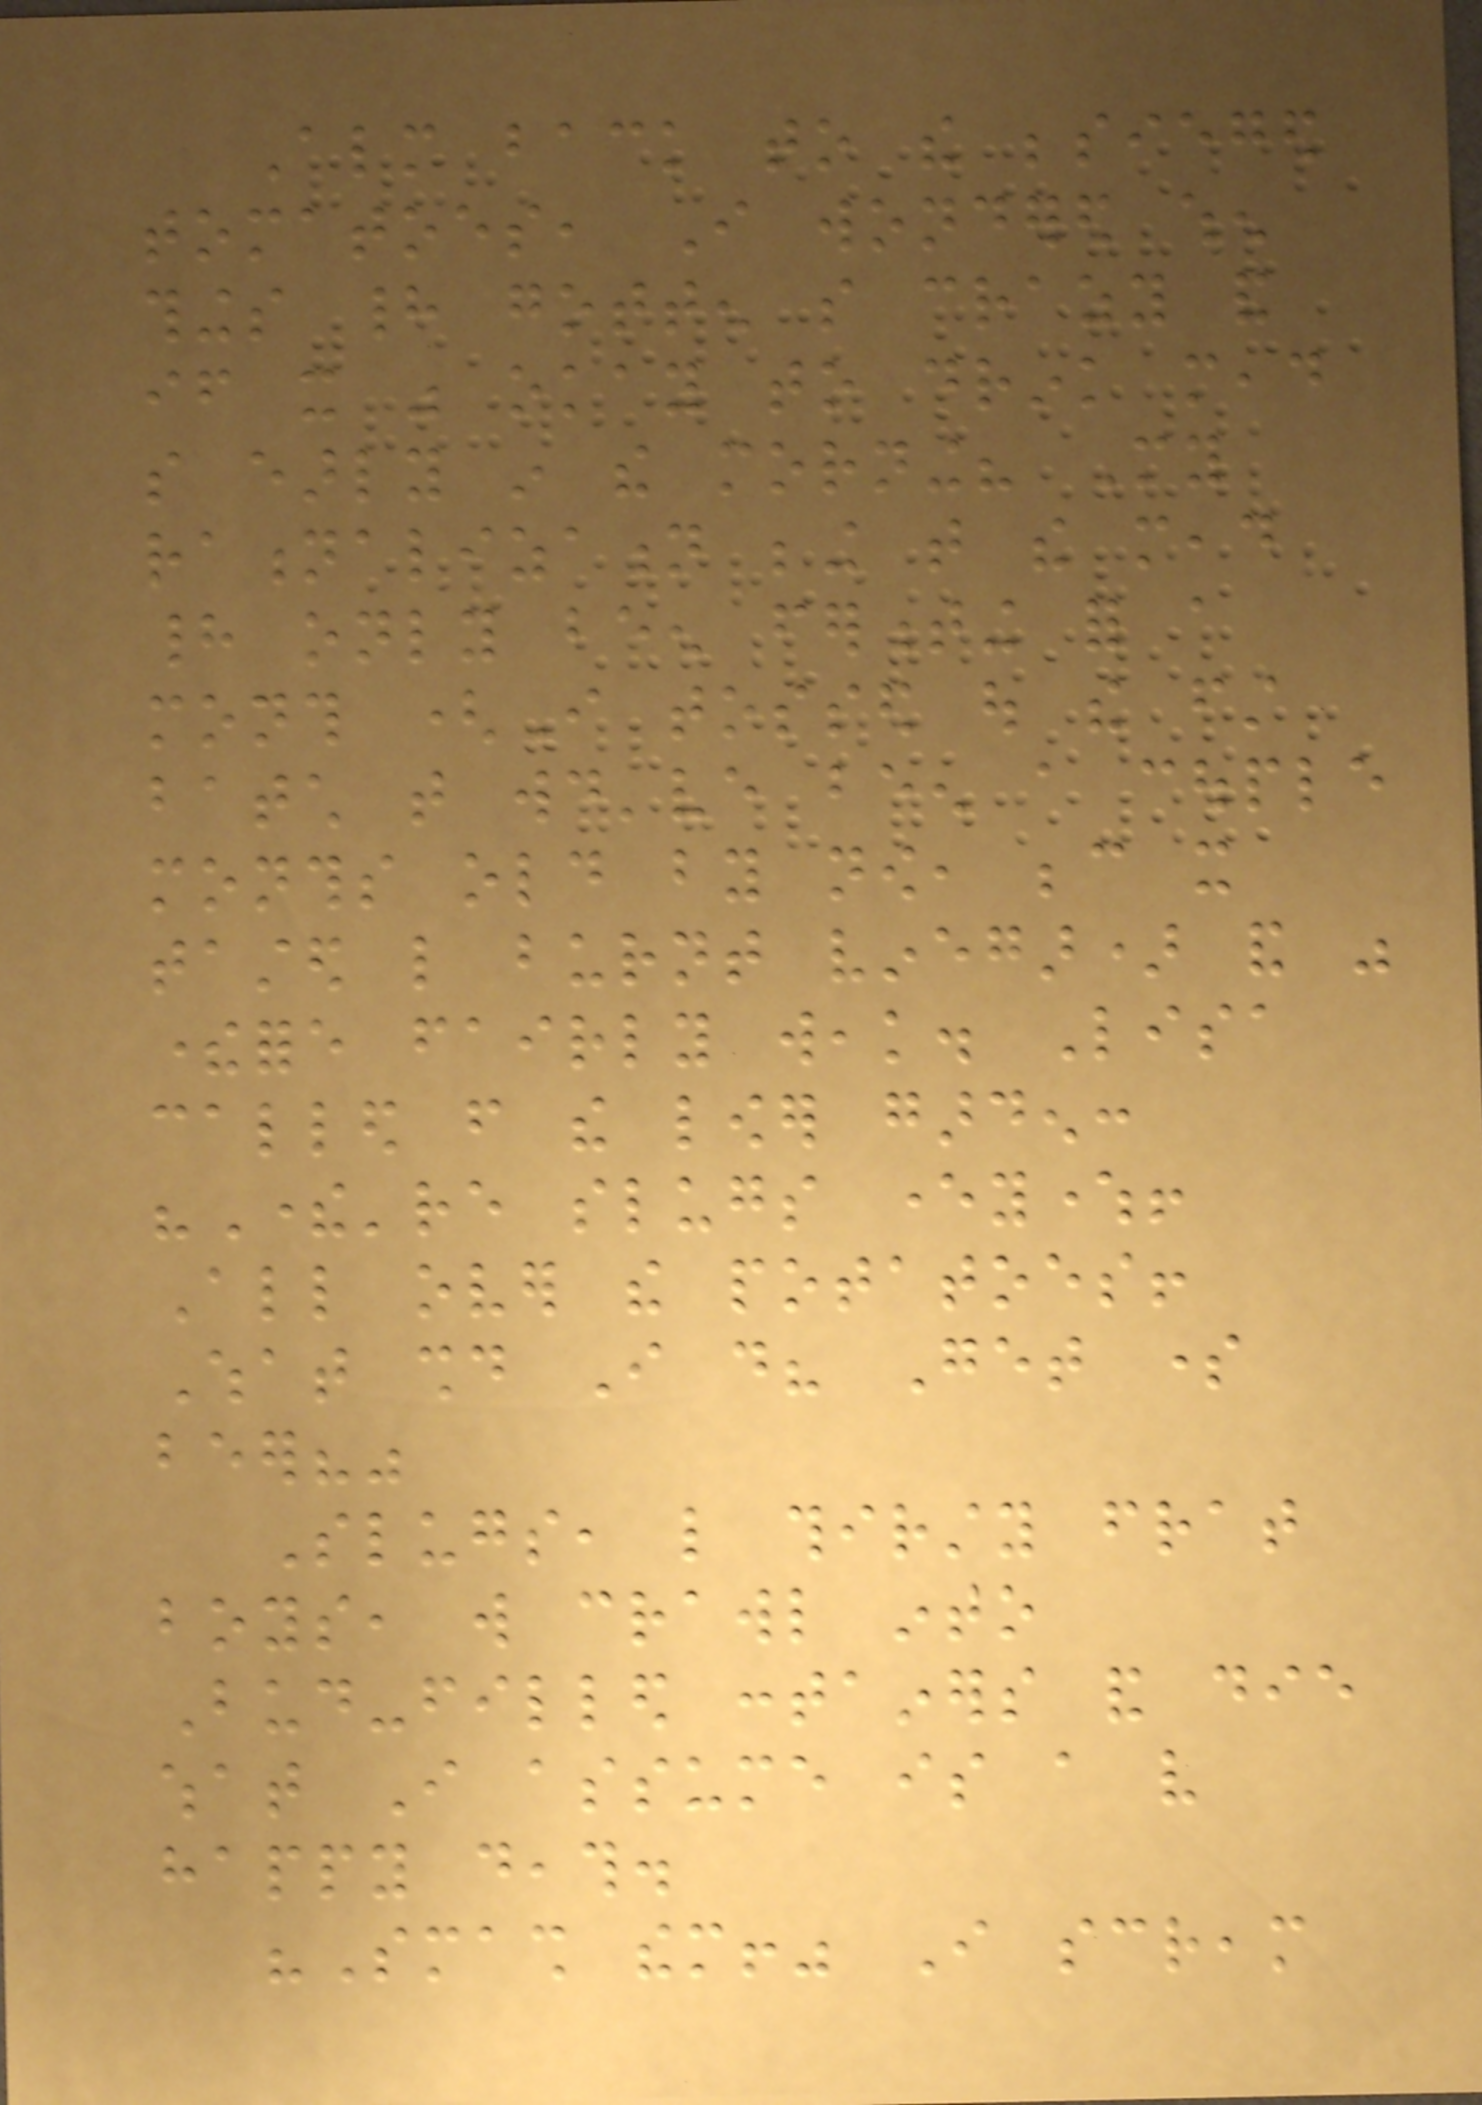Almost back to the besieged
tomatoes, I wondered when
things had gotten so crazy and
if it was okay to drink mead
so early in the morning? My
rationalization being that the mead
had only been fermenting for a
month (I tossed out the first
batch that would've been a couple
months old by now, because it
tasted like burnt vinegar) and was
therefore fairly weak. Lisa
called from the lower garden:
"There're slugs everywhere!
All over the potatoes!
What should I do? Get some
beer?"
Slugs, like thirsty frat
boys, will crawl into
Bud-filled containers and die
what I assume is a very
happy death.
"Smash them!" I scream
